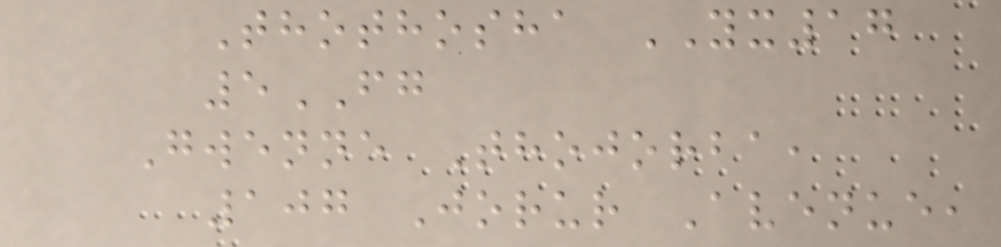Thothosha YX17
5FG
Gwenne Thojorba,
107 Jorur Avenue,
